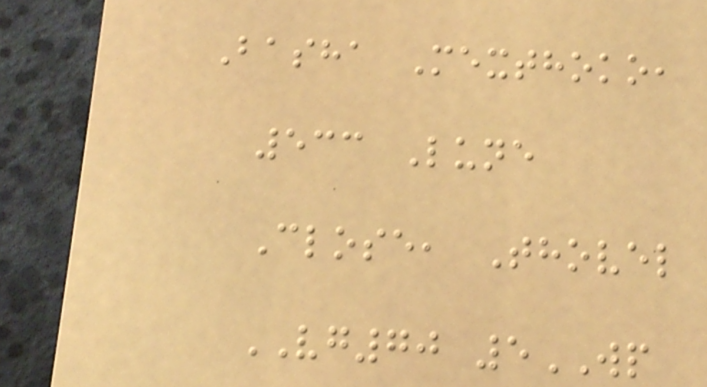Basha Mexthoko,
533 Lune
Close, Thovel
VG70 5WP
